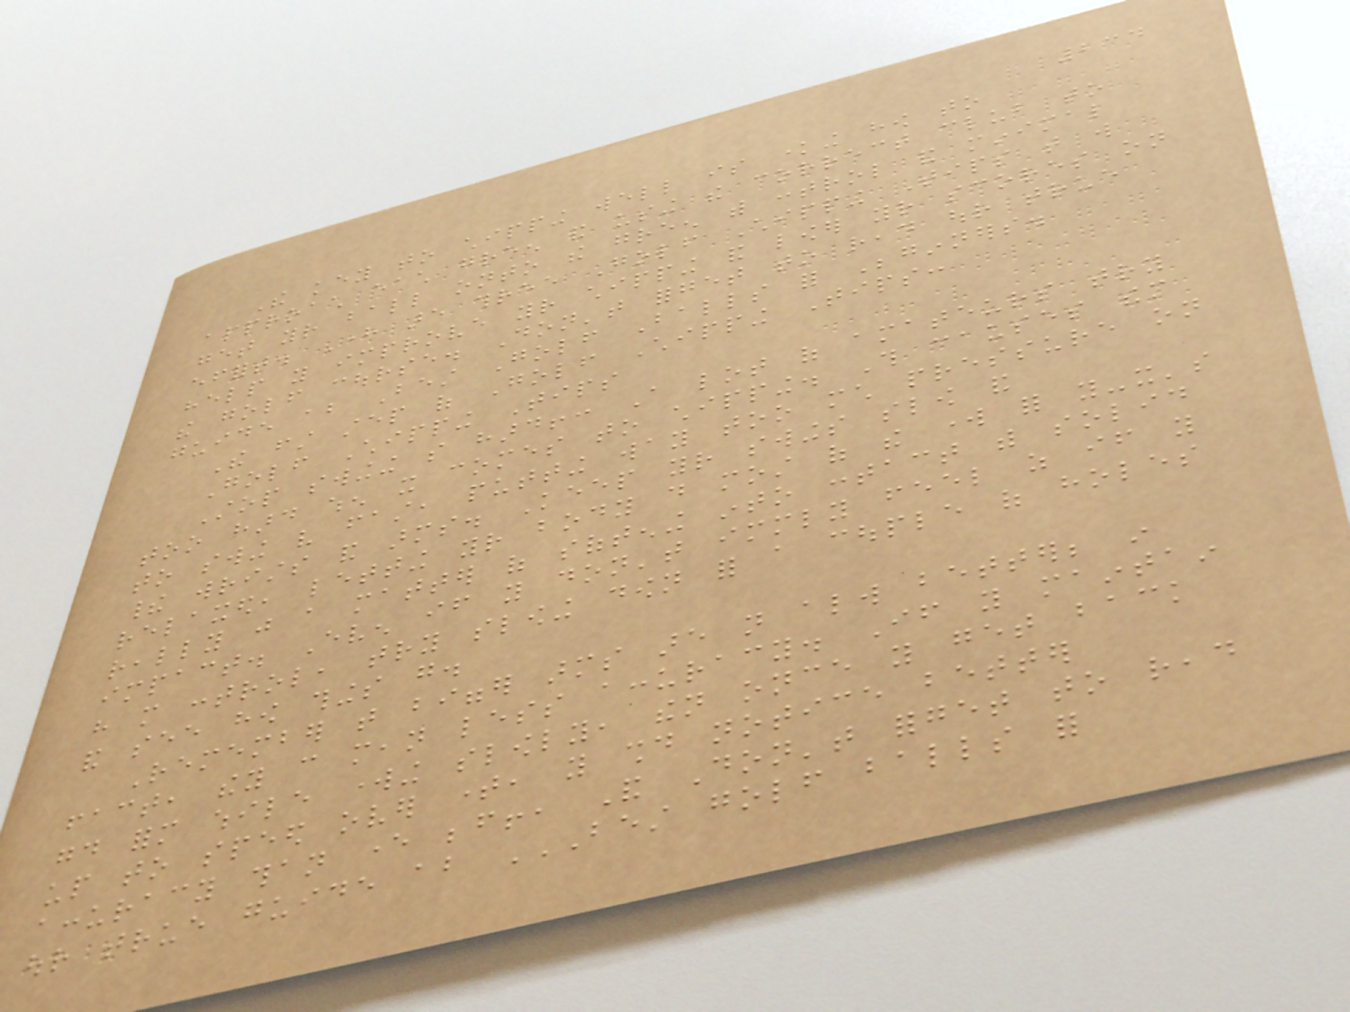234
The key to chipping well is knowing how to
approach each green and using the correct club to
get your ball onto the green with control and minimal
effort. Here are three Golf Chipping Tips that will
help you improve your chipping and lower your scores on
the golf course. Don't forget to read our true
guide about Best Golf Balls for Beginners.
The first step of Golf Chipping Tips:
Golf Chipping Tips
Stop swinging so hard!: A lot of amateurs try
too hard when it comes to chipping. This causes them
to swing very fast, putting way too much pressure on
their wrists and arms. Keep your swings slow and
relaxed, letting your body do most of the work for you-it's
really just a matter of softening into contact with solid
impact. Even if you don't immediately feel as if you
have more control, try slowing down for a couple of holes
and see how things go.
Remember that bigger arms are not always better; in
fact, they can mean less accuracy. If you maintain
good form while working slowly, then once you get back
up to speed over time, you should notice better
accuracy than ever before!, And Don't forget to read
our true guide about BEST GOLF BALLS FOR
